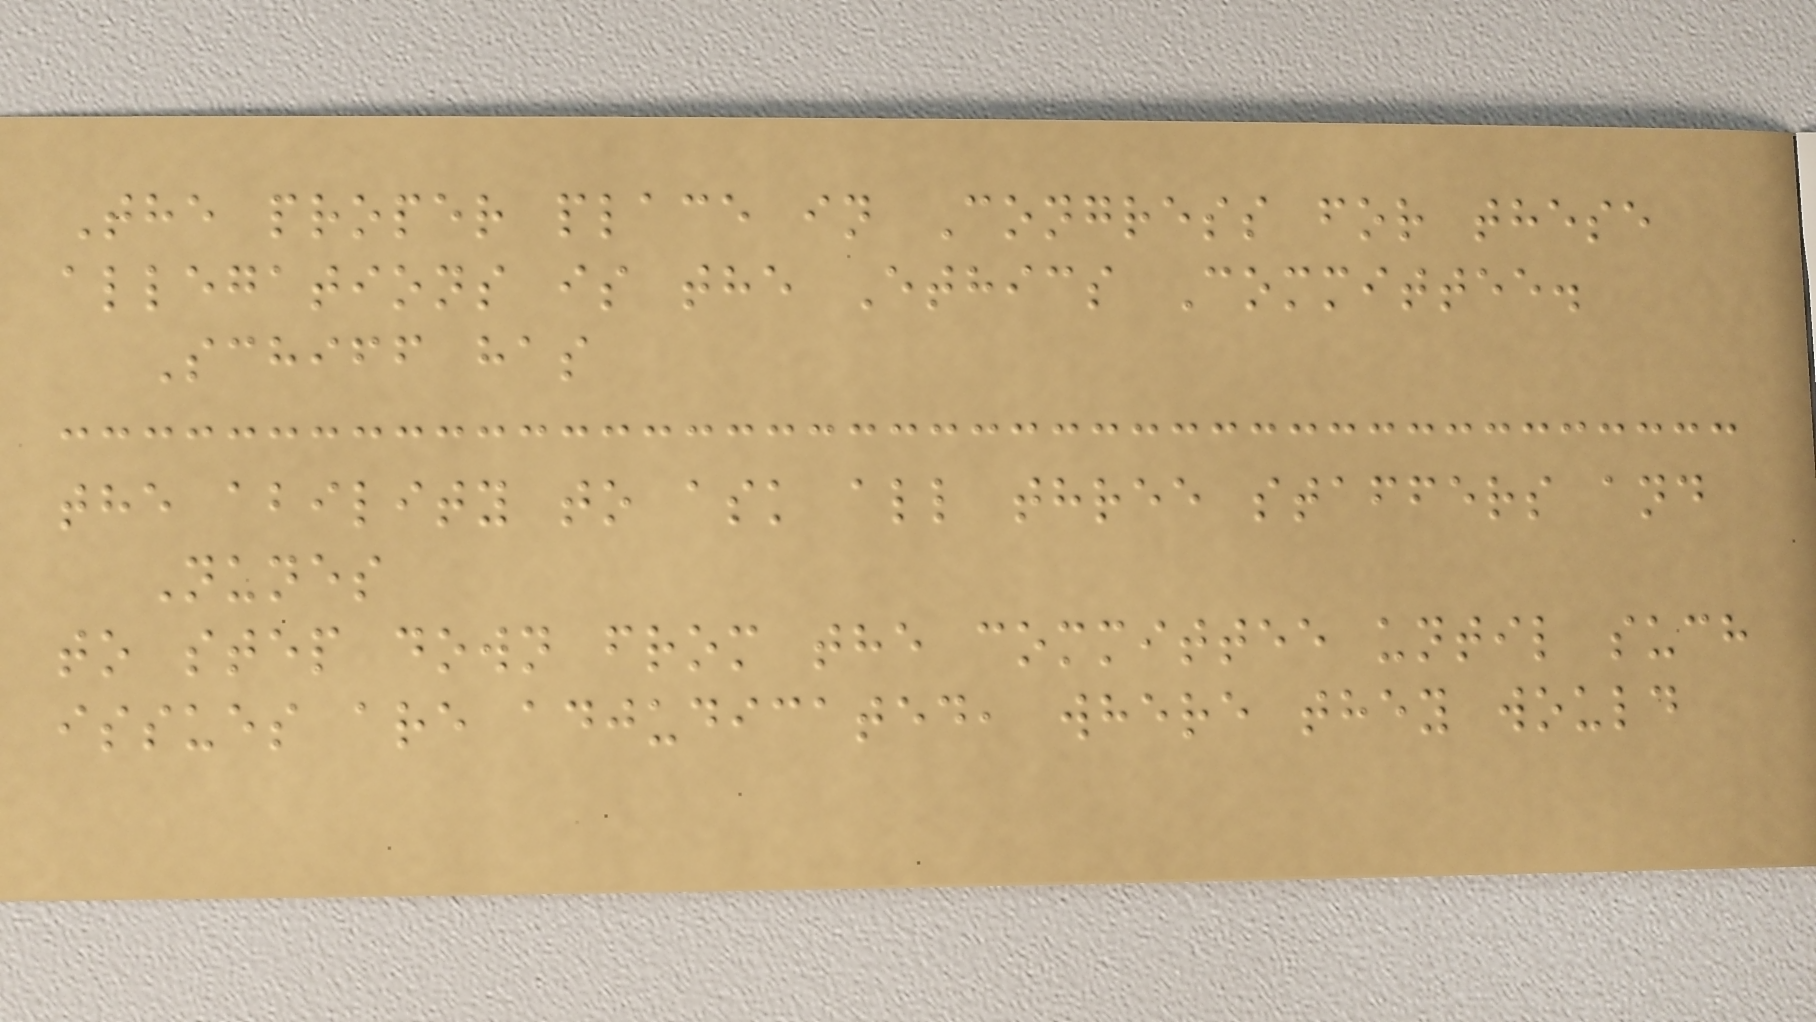The proper place in Congress for these
allegations is the Ethics Committee.
Schiff has
the ability to ask all three staffers and
Nunes
to step down from the committee until such
issues are adjudicated, where they would
